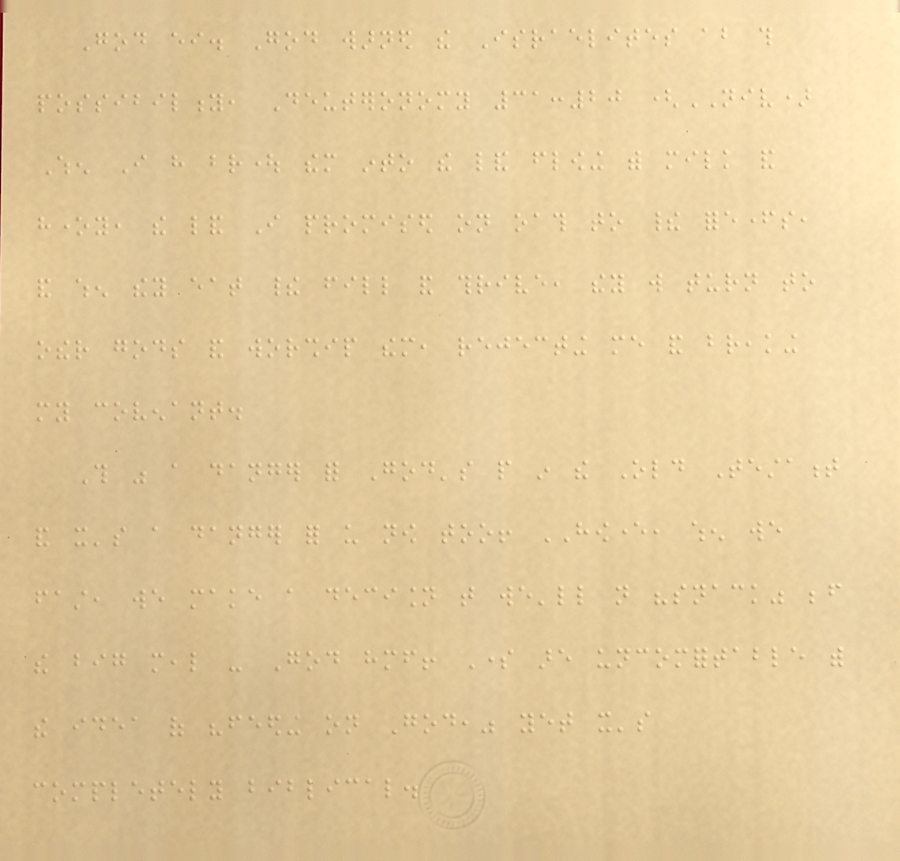God either. God warned the Israelites about this
possibility, Deuteronomy 31:20 (NIV)
When I have brought them into the land flowing with milk and
honey, the land I promised on oath to their forefathers,
and when they eat their fill and thrive, they will turn to
other gods and worship them, rejecting me and breaking
my covenant.
This was a danger for God's people in the Old Testament
and it's a danger for us now too! HOWEVER, when we
fast, we make a decision that we'll not "snack" before
the big meal - God himself! Some are uncomfortable with
the idea of "feeding on God," yet it's
completely biblical.
